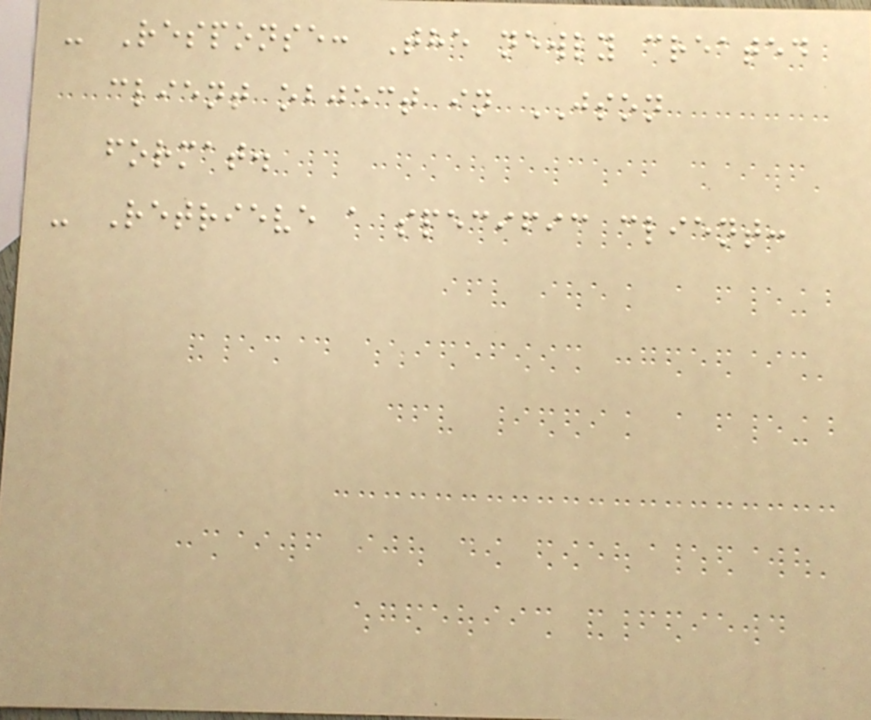- Response: The newly created
client object in JSON
format.
- Retrieve a specific client:
